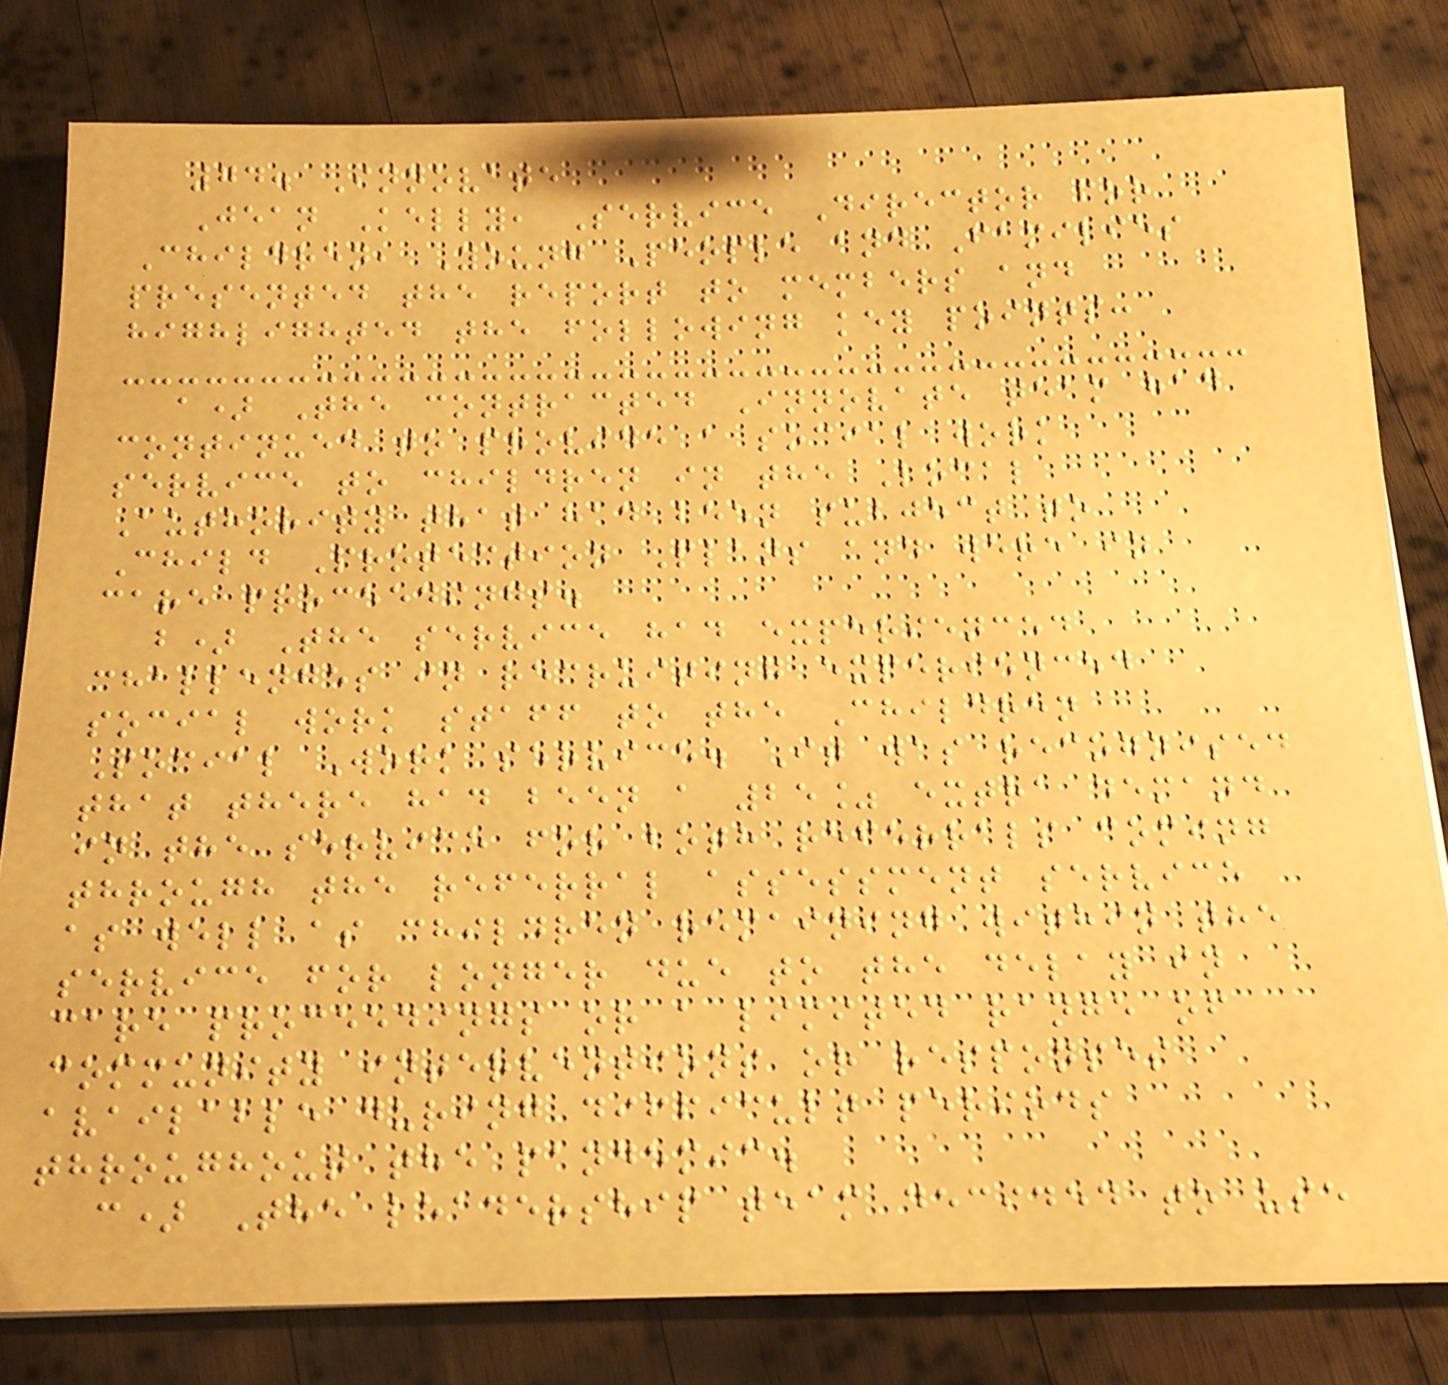74. Innovate
Jean Kelly, Service Director for
Children, Young People and Families
presented the report to members and
highlighted the following key points:
a) The contracted Innovate team had
continued to provide a social work
service to children in the Local
Authority that had been subject to
Child Protection Plans and were in
care proceedings.
b) The service had experienced
challenges in recruiting experienced
social work staff to the Children
Social Work service. It was recognised
that there had been a 25% extra demand
in the service for both referrals coming
through the referral assessment service
as well as children remaining within the
service for longer due to the delay in
care proceedings or a limited range of
community interventions or responses
available during difficult periods
throughout the pandemic.
c) The leadership team decided to use
